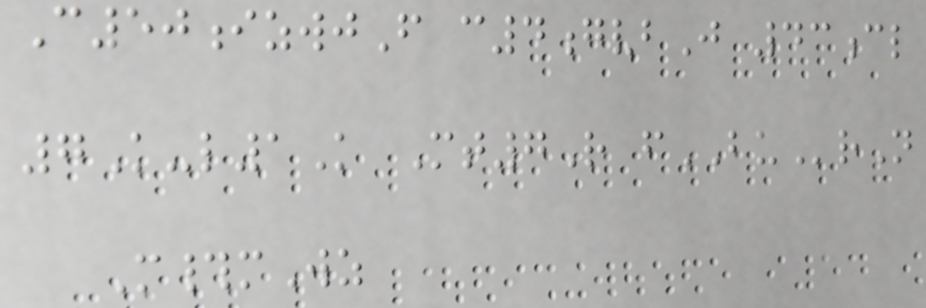C50izwjF c4gvbJ 43cl
7K-l1K Mt7R fBUrN
M#mWz
